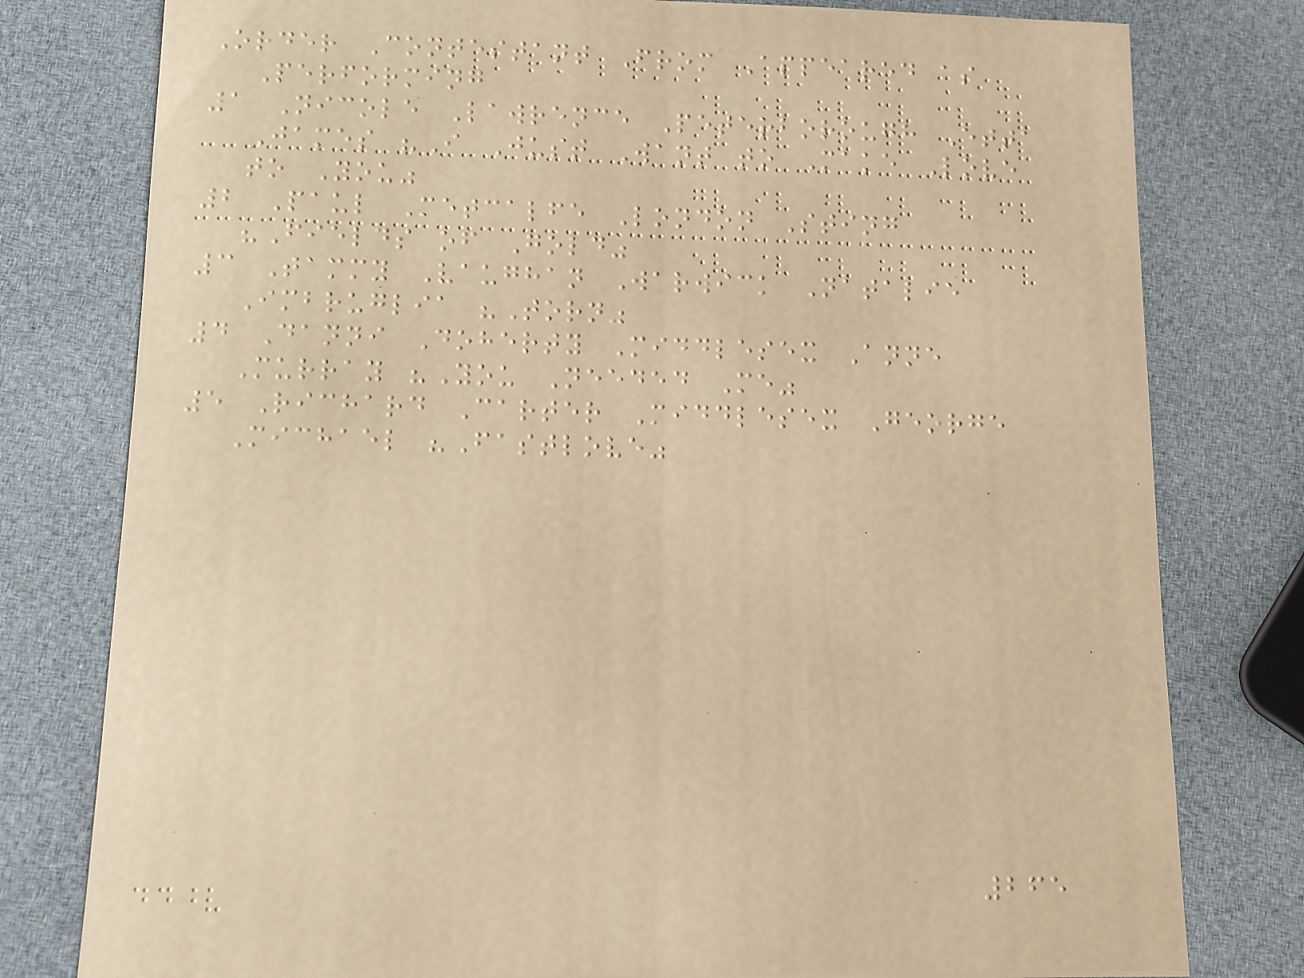Order Contestant From Appeared as
Performing
1 Nicole Lawrence Peterborough Etta
James "I Just Want to Make Love
to You"
2 Paul Metcalfe London Sting
"Fields of Gold"
3 Tammy Vaughan Warwick Natalie
Imbruglia "Torn"
4 Danni Doherty Middlesex Anne
Murray "You Needed Me"
5 Richard Carter Middlesex George
Michael "Fastlove"
265
